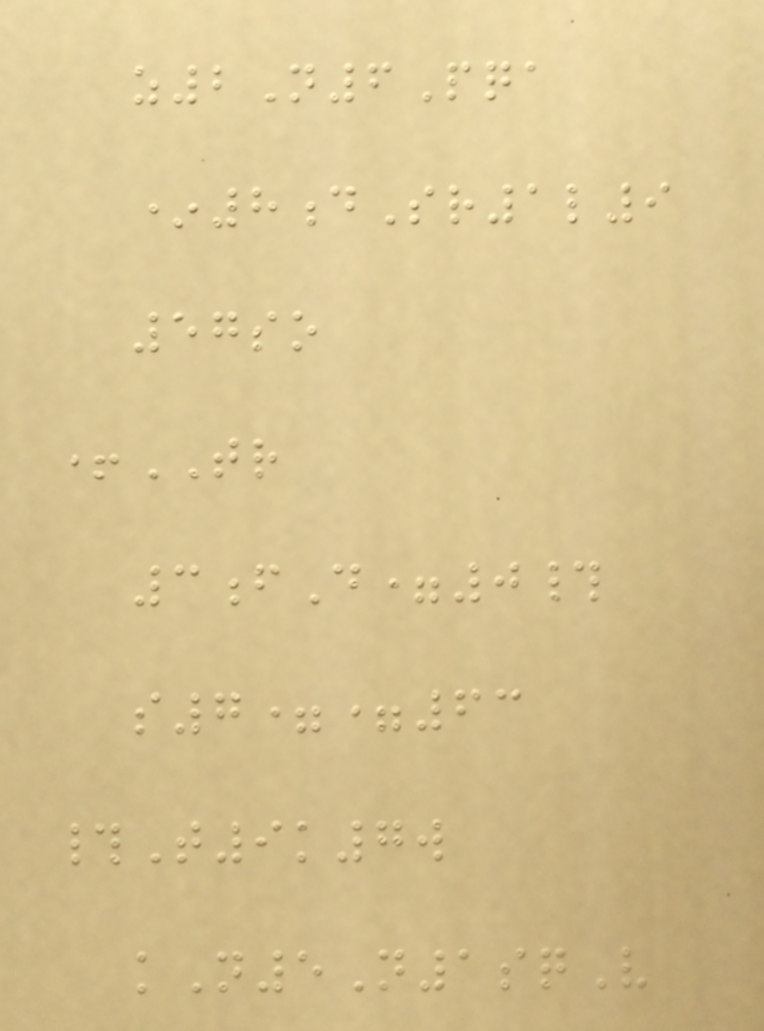z2N6Pqa
*8dSr1l9
57so
+TR
3fD=0#
s7==63
#T9k7w
kN5N1sqV
